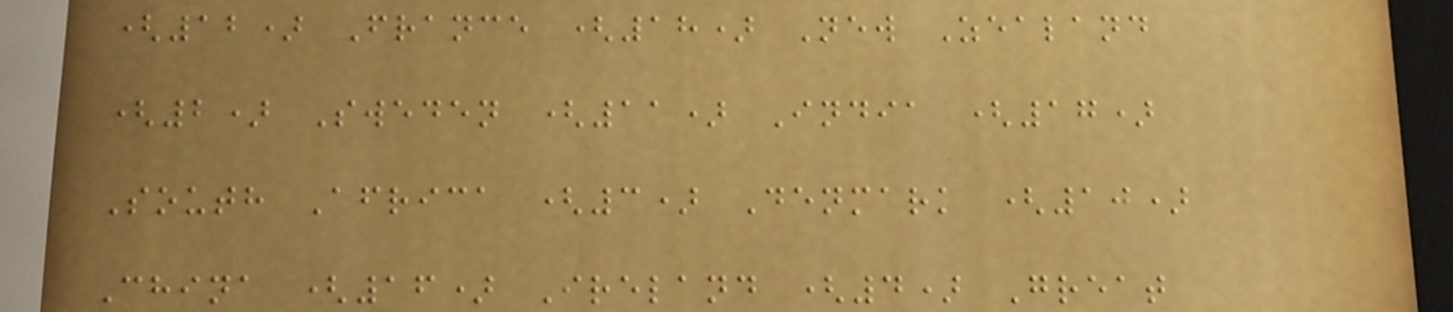(12) France (18) New Zealand
(2) Sweden (11) India (17)
South Africa (3) Denmark (10)
China (16) Ireland (4) Great
